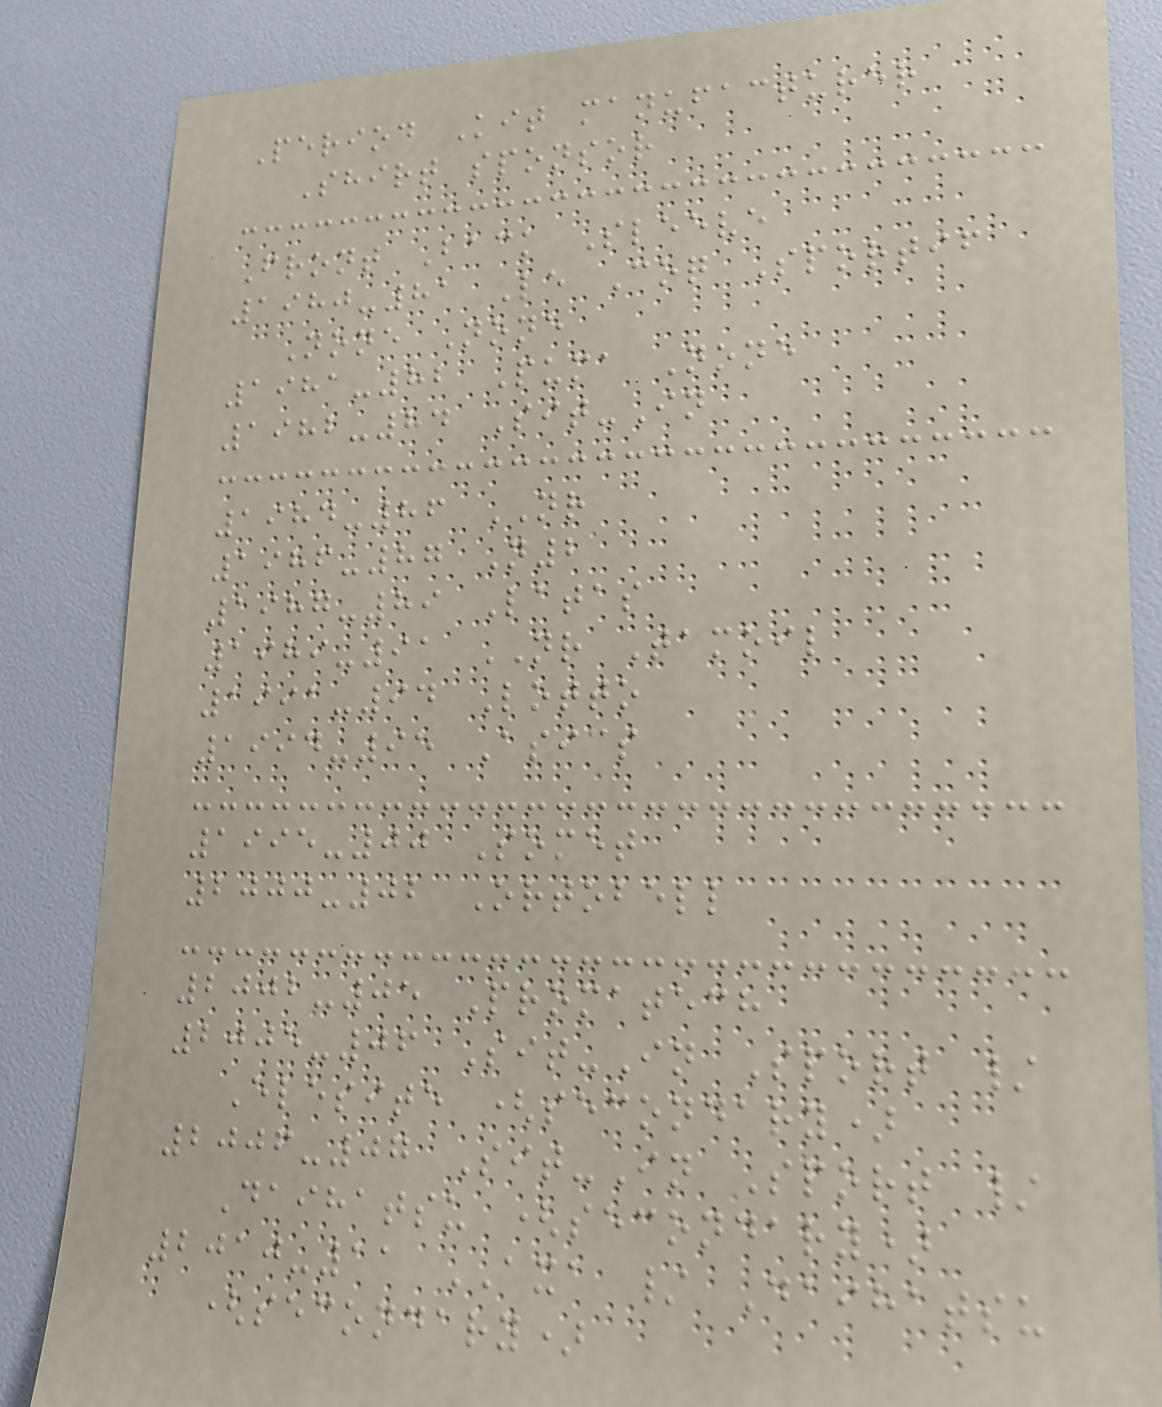Period Kit manufacturer
Shirt sponsor
Front Back Sleeve
1980-81 Le Coq Sportif
None None
1981-82 Puma None
1982-84 Sit-In
1984-86 NR
1986-87 N2
1987-89 Latas
1989-91 NR Tamoil
1991-94 Lotto
1994-95 Asics
1995-00 Somet
2000-02 Ortobell
2002-05 Promatech
2005-06 Sit-In Sport /
Elesite (secondary)
2006-07 Sit-In Sport /
Daihatsu (secondary)
2010-11 AXA / Daihatsu
(secondary)
